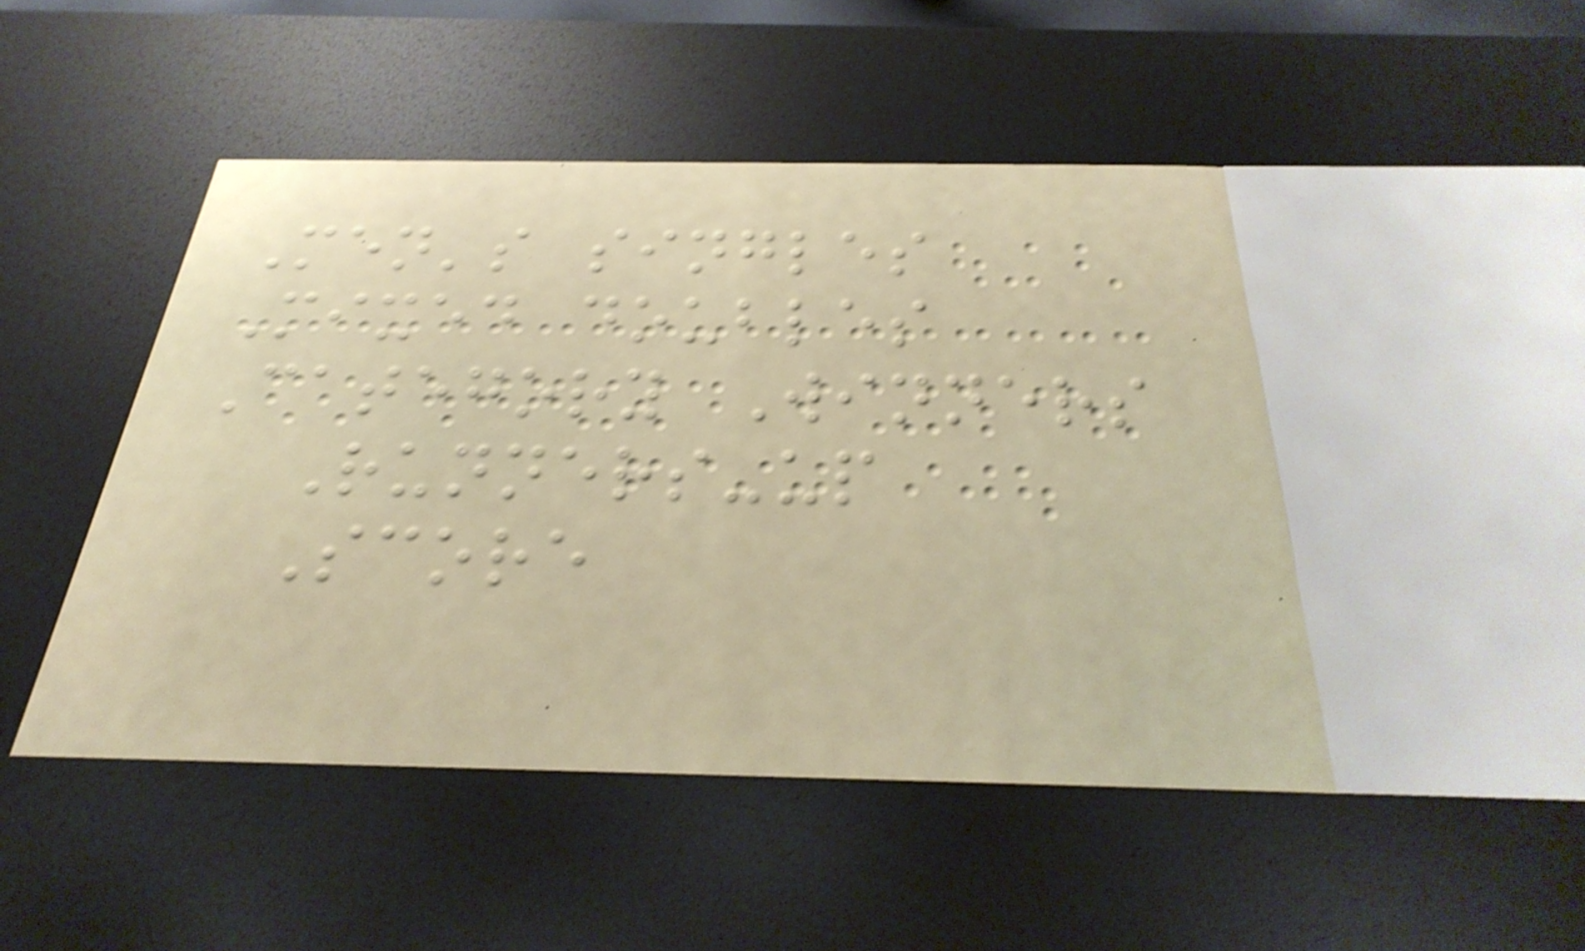Men's singles
Mixed doubles
Category Winners
Runners-up
Score
